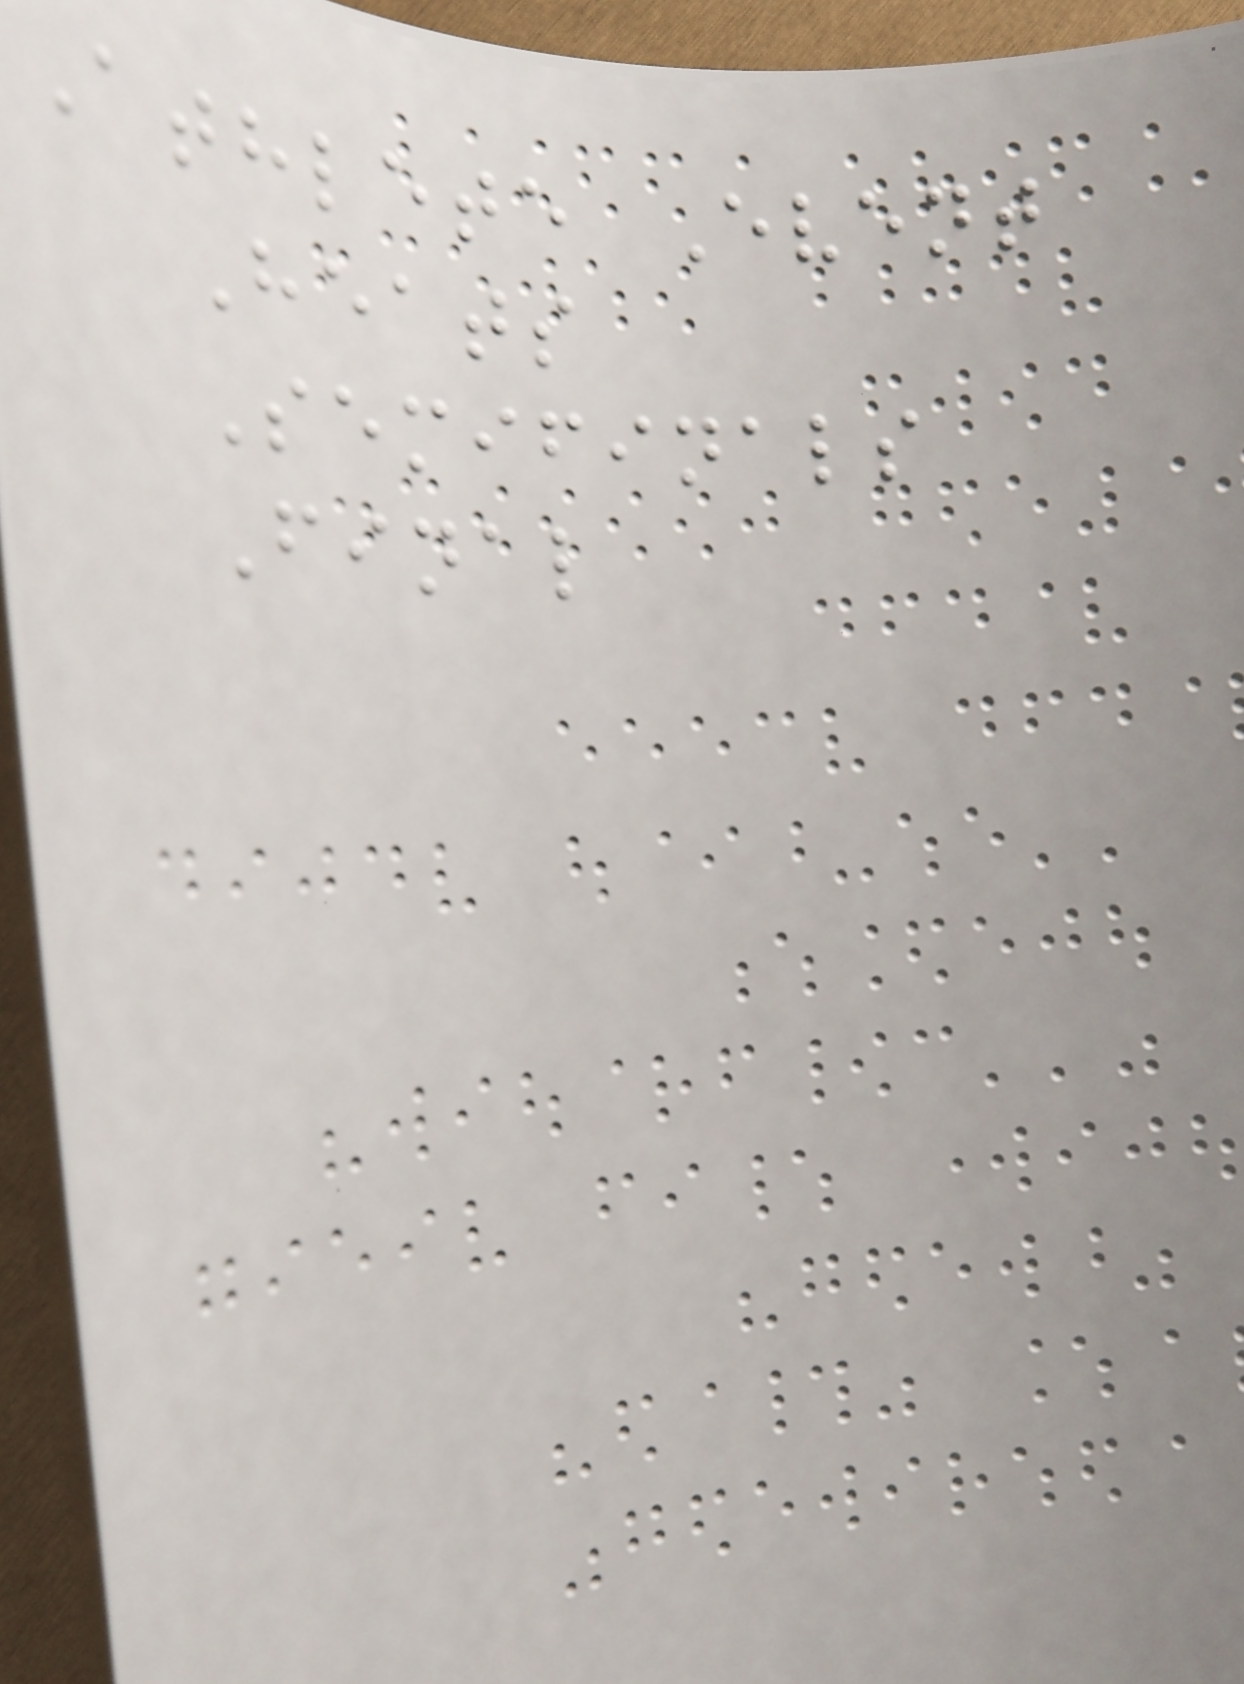Athlete Event
Heats
Semifinals
Final
